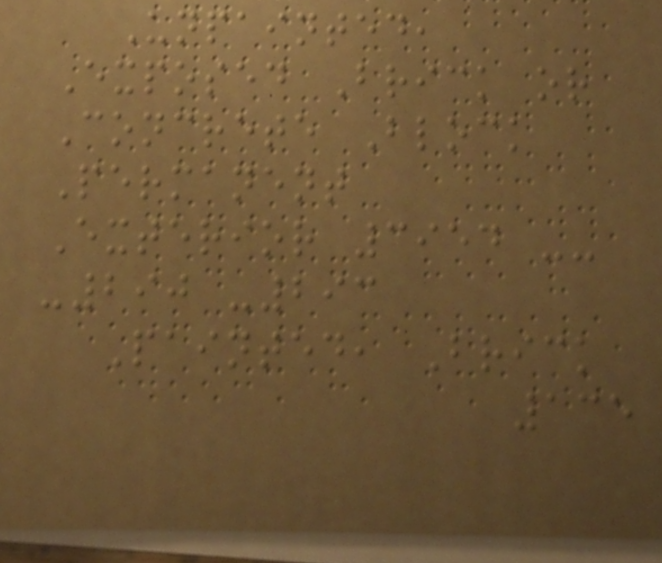Unpainted,
Exposed Brick or
Concrete Block
Permanent
Exterior 3954 --
-290 -293
Painted, Brick
135
